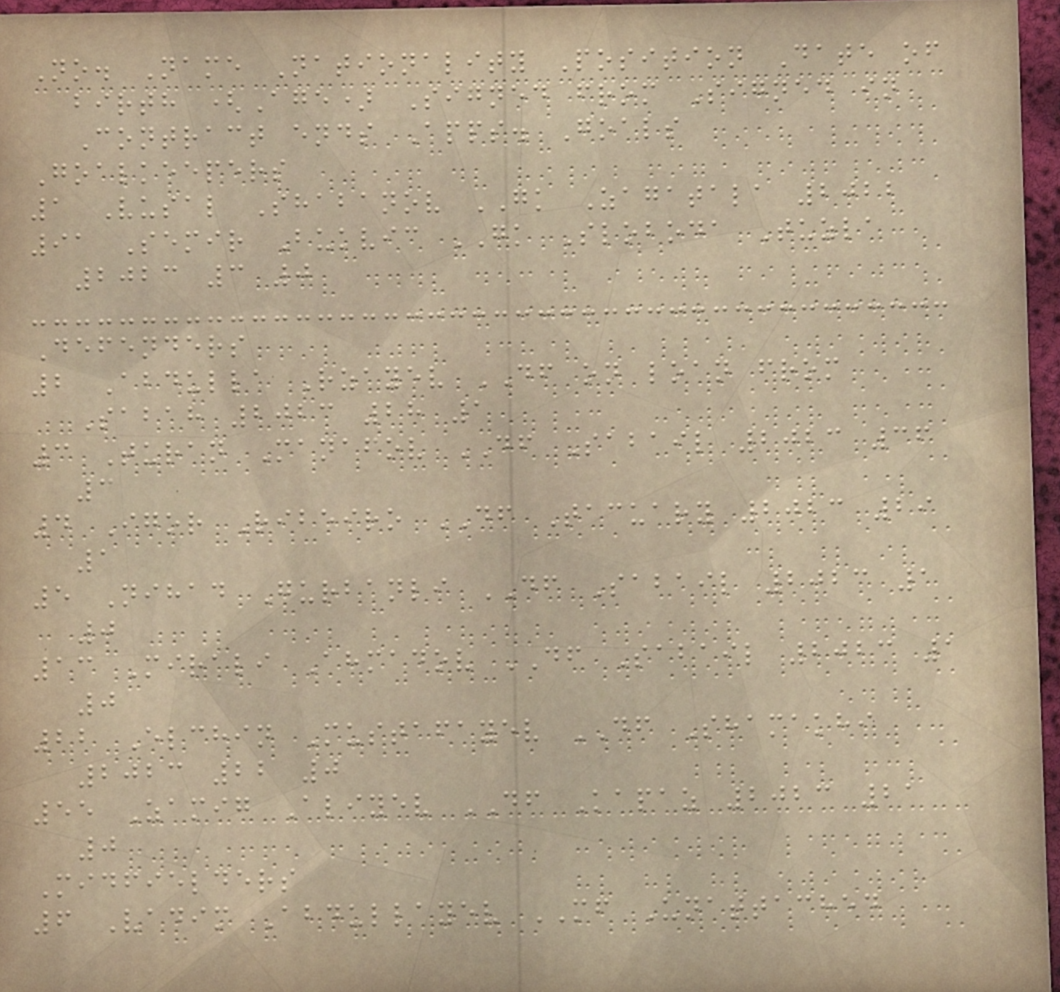No. Name Nationality Position Date of
birth (Age) Signed from Signed in
Contract ends Apps. Goals
Goalkeepers
1 Vusal Shabanov GK Zagatala 2022
91 Semir Bukvic GK Sloboda Tuzla
2023 3 0
Defenders
2 Abdulla Rzayev DF on loan from
Sabah 2023 28 1
3 Turan Manafov DF Sabail 2023 36
3
4 Igor Ribeiro DF Tacuary 2023 29
1
5 Nihad Gurbanli DF Sabail 2023 1
0
13 Mirali Ahmadov DF Sabail 2023 1
0
22 Elchin Mustafayev DF Shamakhi
2023 22 0
55 Zamig Aliyev DF Kapaz 2023 21
0
Midfielders
6 Vadim Abdullayev MF Unattached
